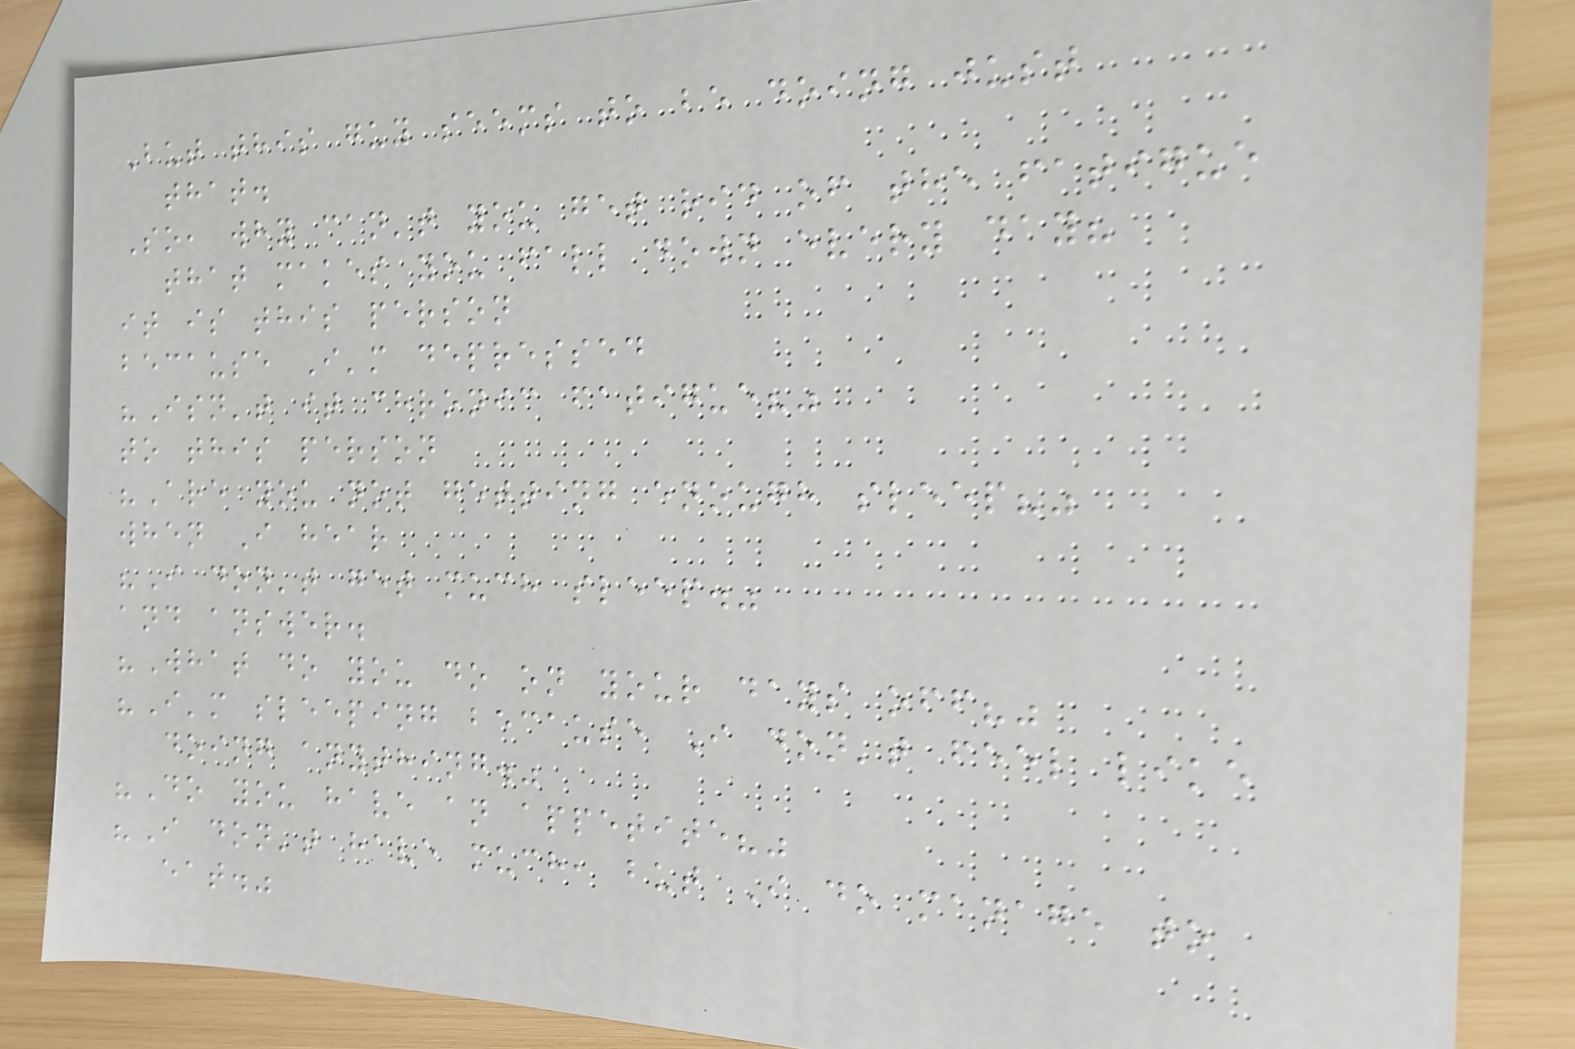But this guy seems to be doing just
that.
So, why can't you get rid of the fatigue
that makes you fall down every day?
it is this person
because I'm depressed
"Isn't it chronic fatigue?"
to this person
"Are you not getting enough sleep?"
when I hear
"I don't get much sleep."
and answer.
"What do you do on your days off?"
"I'm sleeping because I don't feel like
doing anything."
"Do you have an appetite?"
"I don't have much, but I do manage to
eat."
